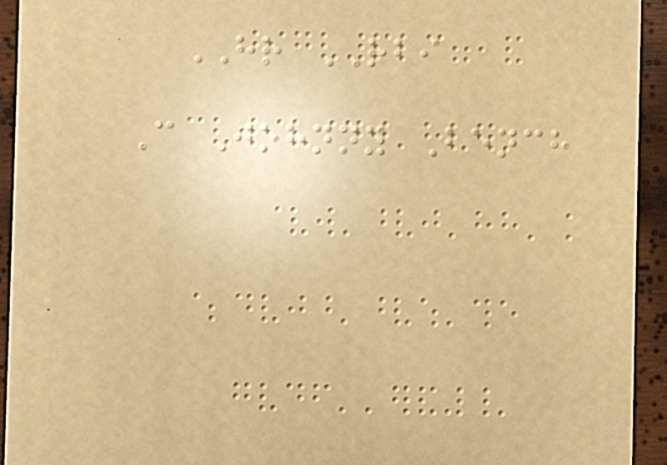HR RBI
C Johnny Bench
